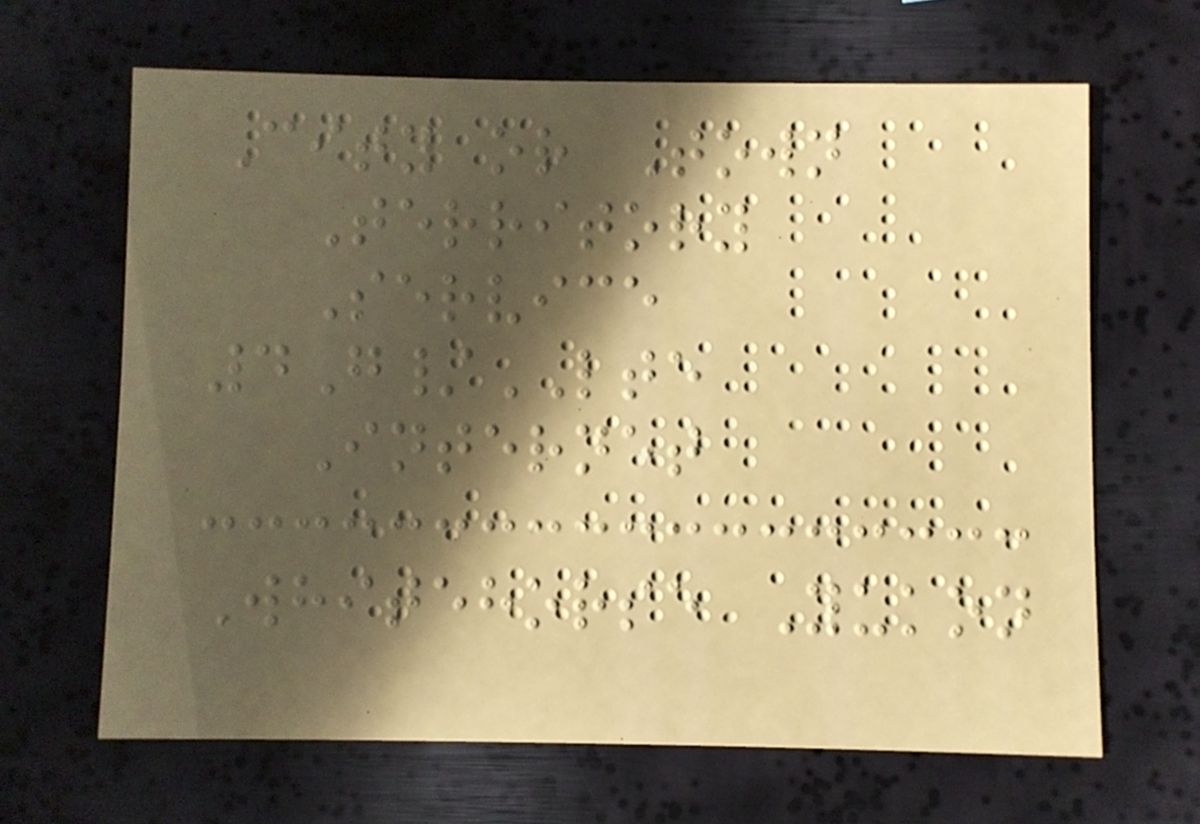City or Town
Territory
Service
4G/LTE
Internet
Whitehorse Yukon
